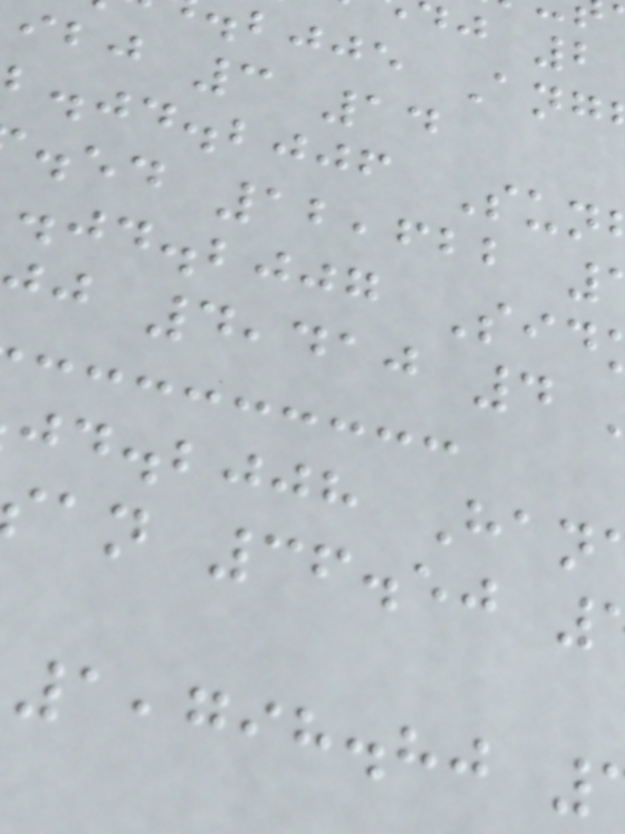bjje Ang
ibj 3 14
.jd.bjjf Sun
.ed 12,622
.jd.bjjg Sid
j 4,410 4
jd.bjjh Han
an 36.50
1,798.80
